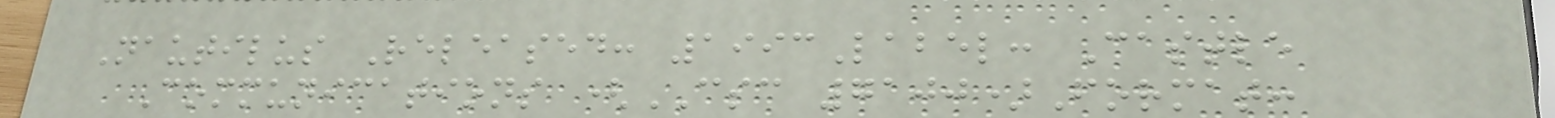Nautilus Released: 1993Label: Castle
Communications (CSC 7100)Format:
